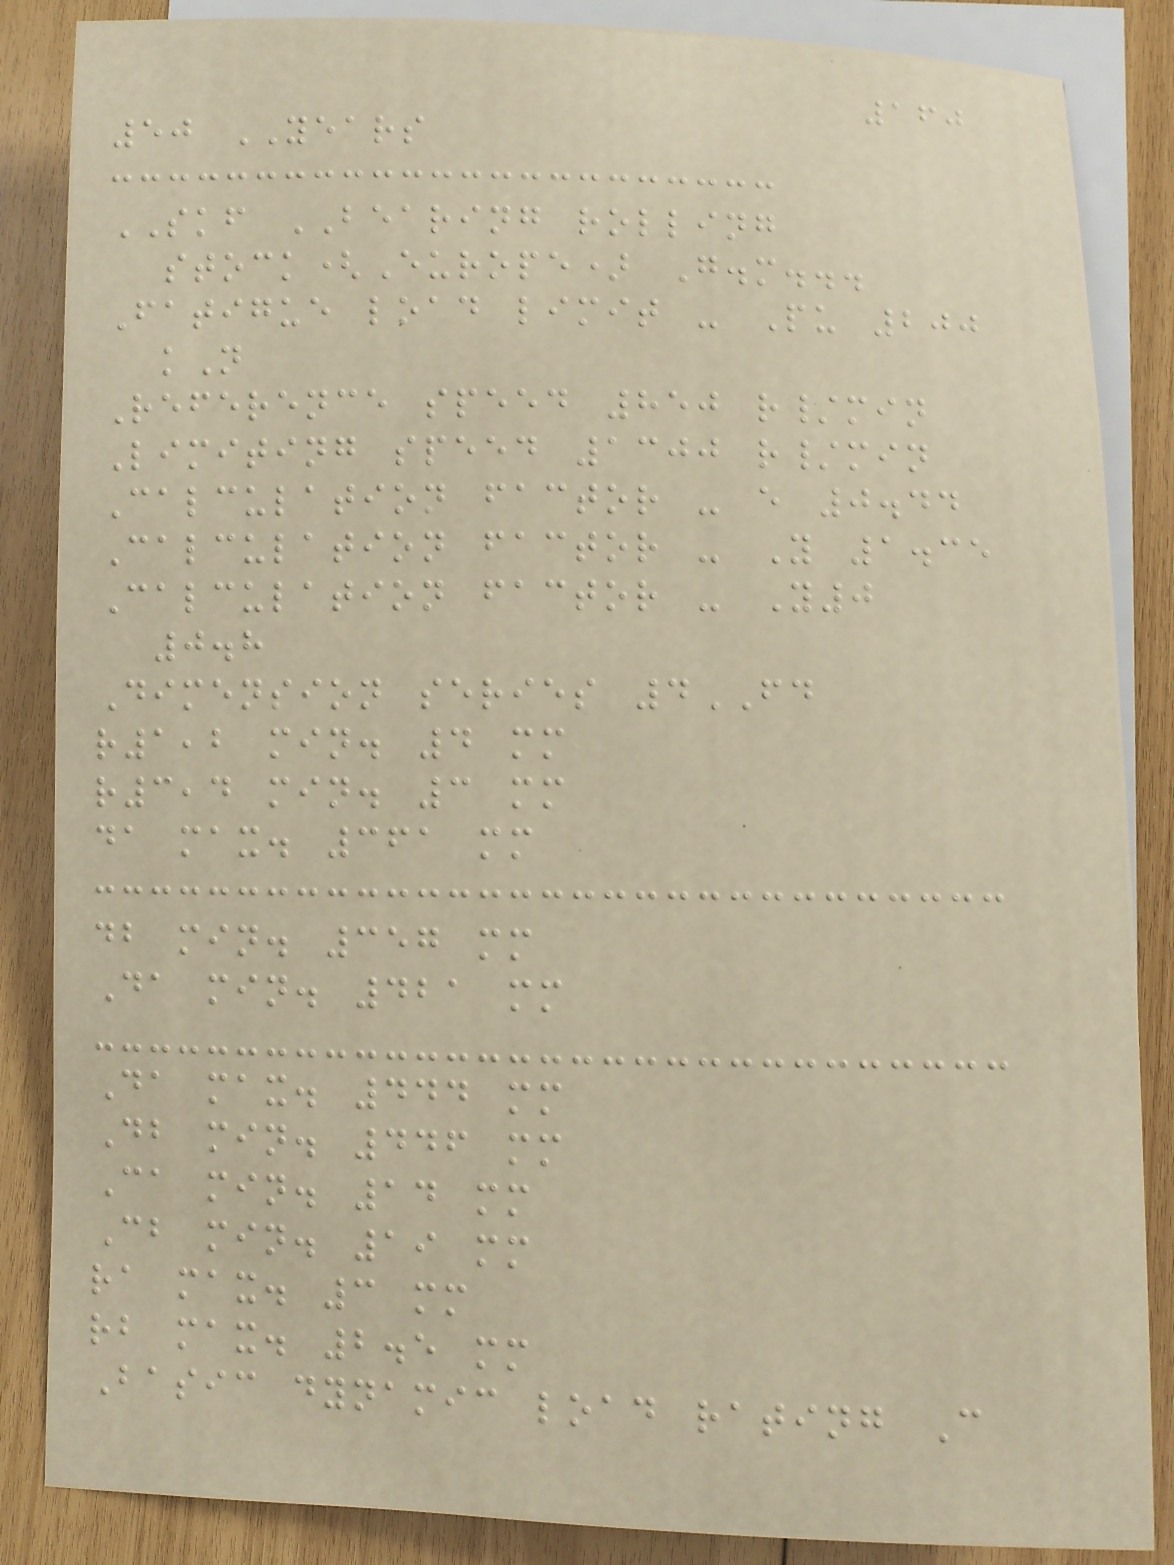160
50 YEARS
SKF BEARING rolling
stock(Europe) G.m...
Fatigue load limit - Pu 200
kN
Reference speed 850 r/min
Limiting speed 1300 r/min
Calculation factor - e 0.44
Calculation factor - Y 1.35
Calculation factor - Y0
0.8
Dimension series 4FD
r1,2 min. 4 mm
r3,4 min. 3 mm
da max. 361 mm
db min. 357 mm
Da min. 421 mm
Da max. 444 mm
Db min. 446 mm
Ca min. 14 mm
Cb min. 19 mm
ra max. 3 mm
rb max. 2.5 mm
Basic dynamic load rating C
